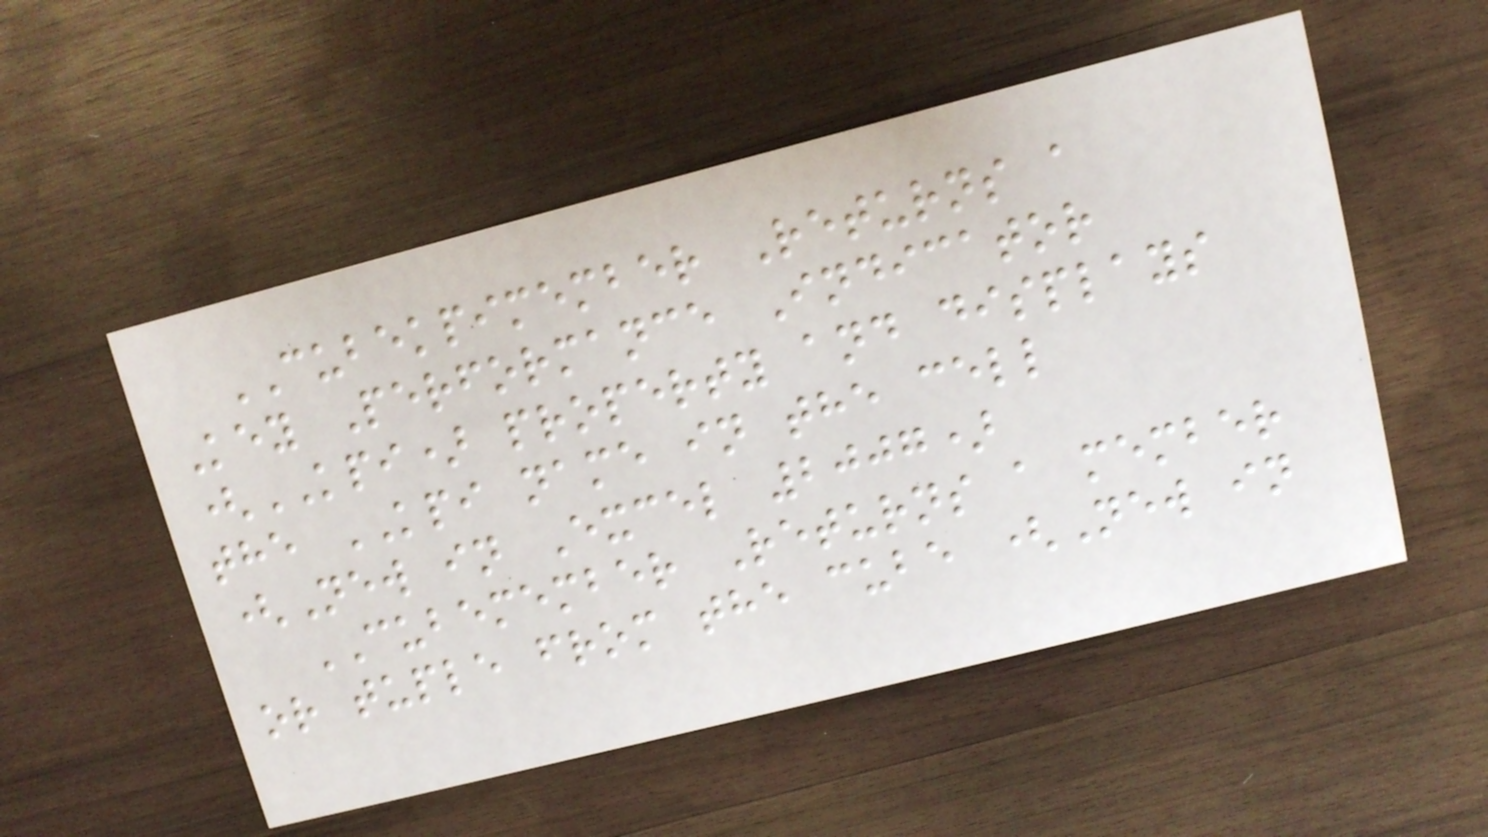CUBEKPIMEMBER Returns a
Key Performance Indicator
(KPI) property and displays
the KPI name in the cell
(New in Excel 2007)
CUBEMEMBER Returns a member
or tuple from the cube (New in
